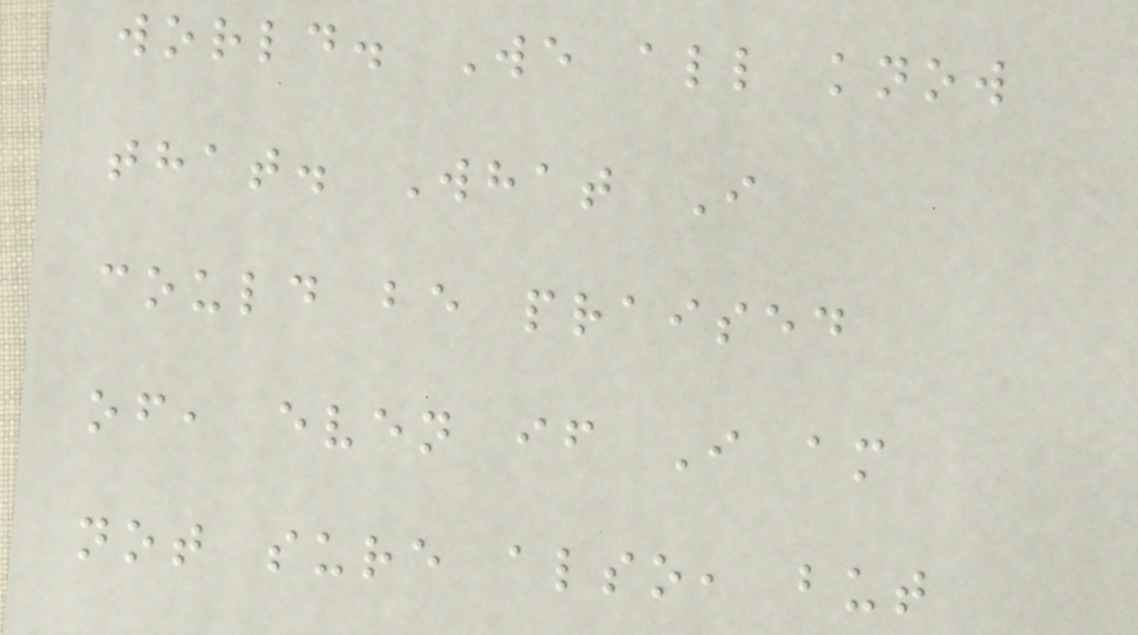world. We all know
that. What I
could be praised
of, even if I am
not sure also, but
